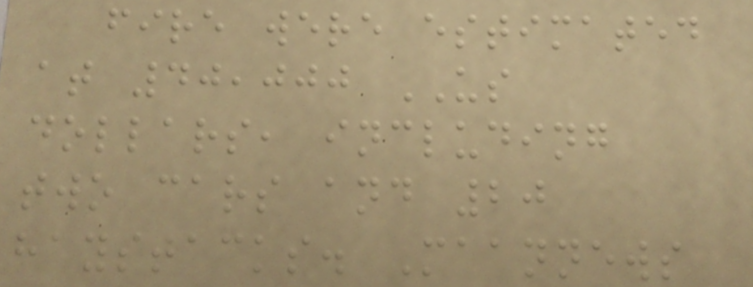fire were estimated
at 40,000 US
dollars, including
two cars and 20
haystacks. Maannews
